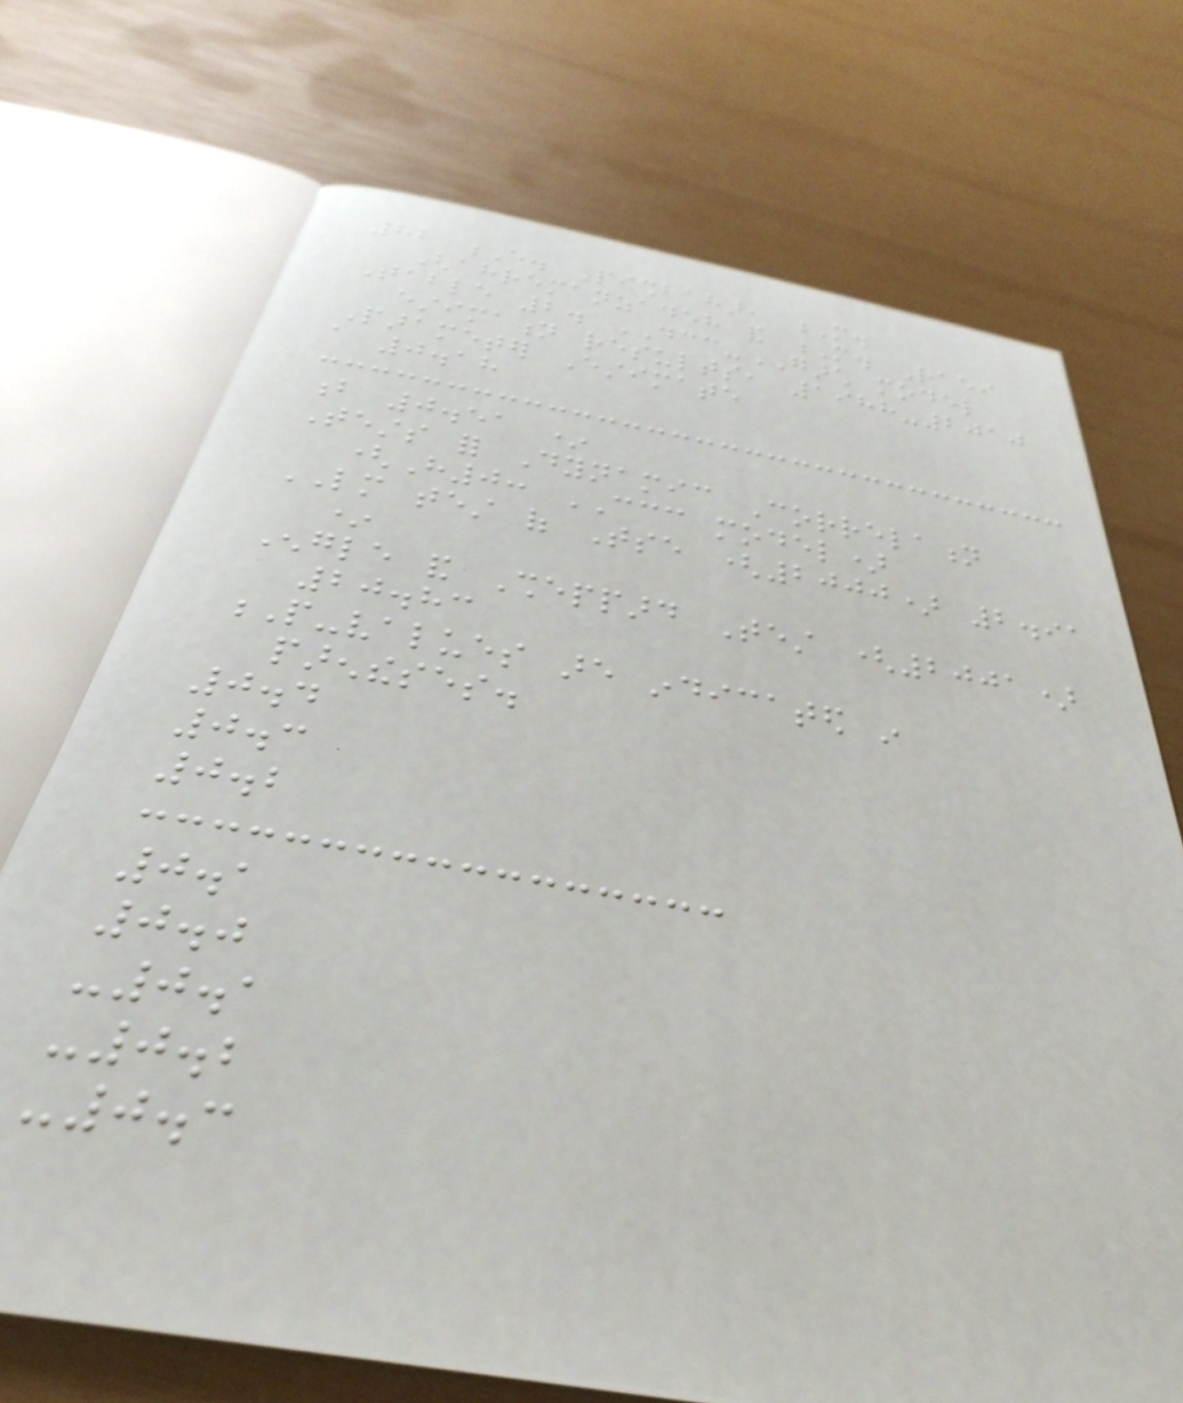82 E. Pishbahar, M.
Ghahremanzadeh and M. Raei
Table 2. DCC-GARCH model
estimation results, 1988-2010
Parameter Estimate
a 0.18
b 0.51 *
Tests for Dynamic Correlation
(H0: CCC model)
LM test of Tse (2000) 2.91
*
Engle and Sheppard Test (2001)
20.83
P-values are indicated in
parentheses.
0.4
0.3
0.2
0.1
0.0
-0.1
-0.2
-0.3
